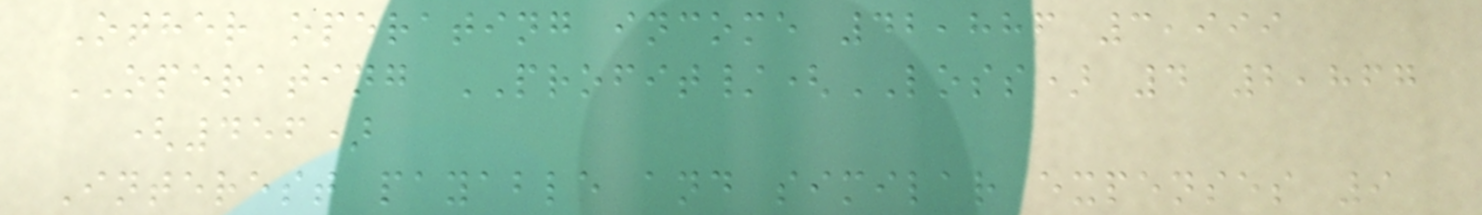Other operating income 42,886 3,999
OPERATING PROFIT/(LOSS) 4 2,867
(456)
Interest payable and similar expenses 9
